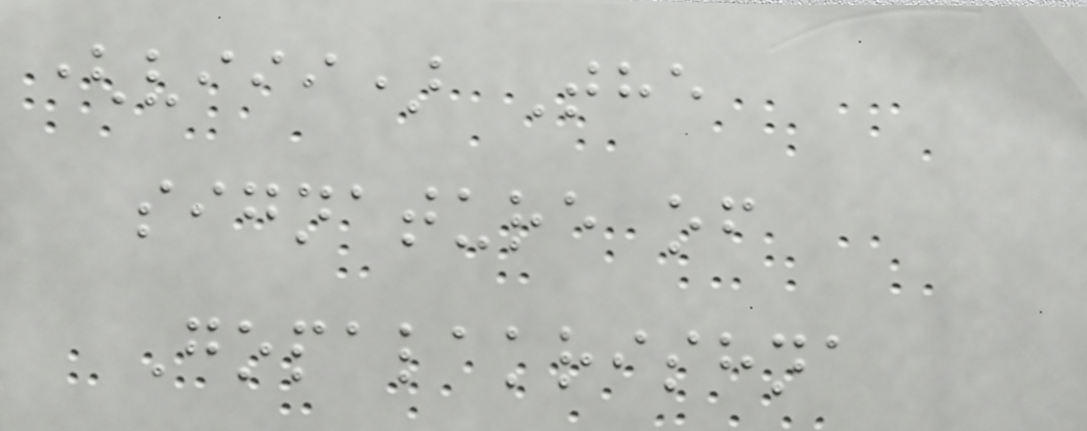(viii) The
signature of
Gopalakrishna
